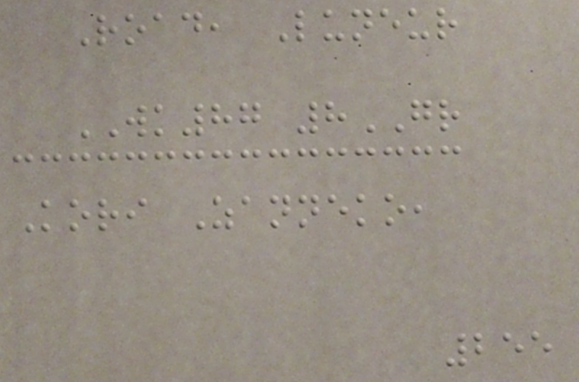Road, Luneur
WK87 8GR
Kori Zanneko,
255
